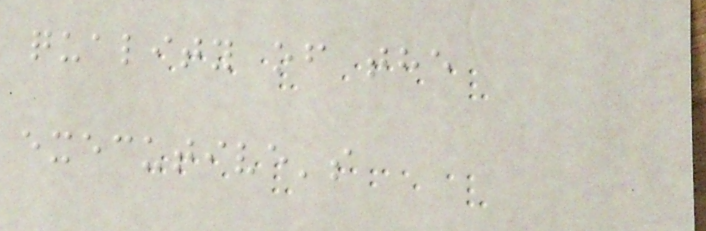quality of the
executive's
